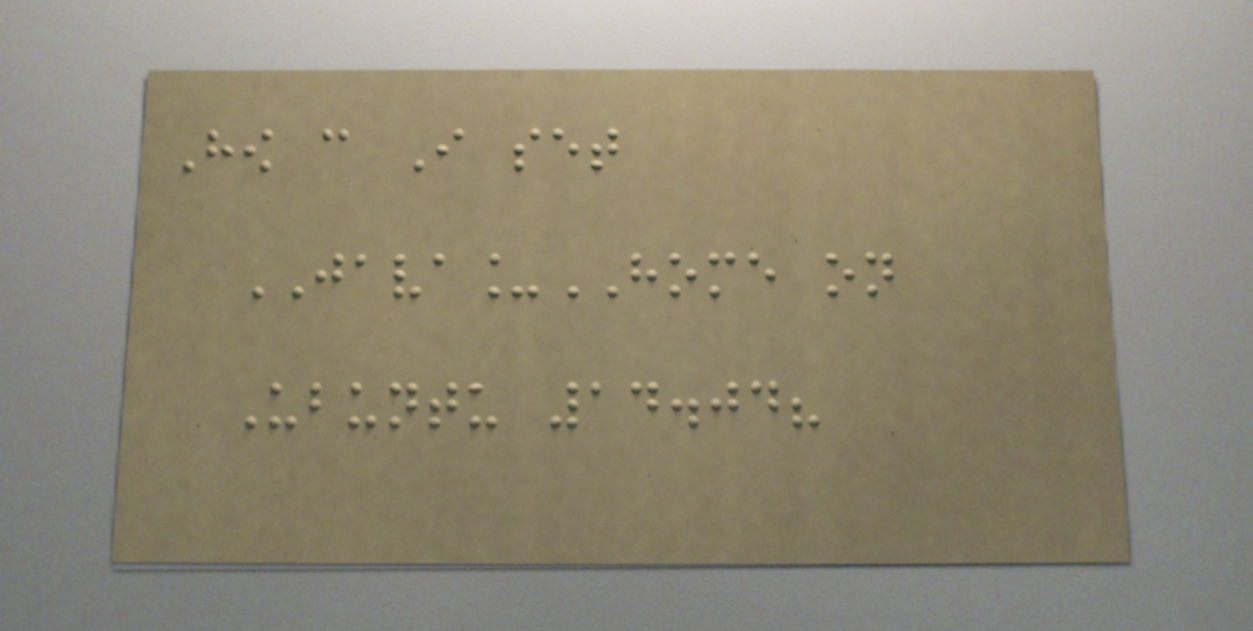How can I set
JAVA_HOME on
Ubuntu 14.04?
